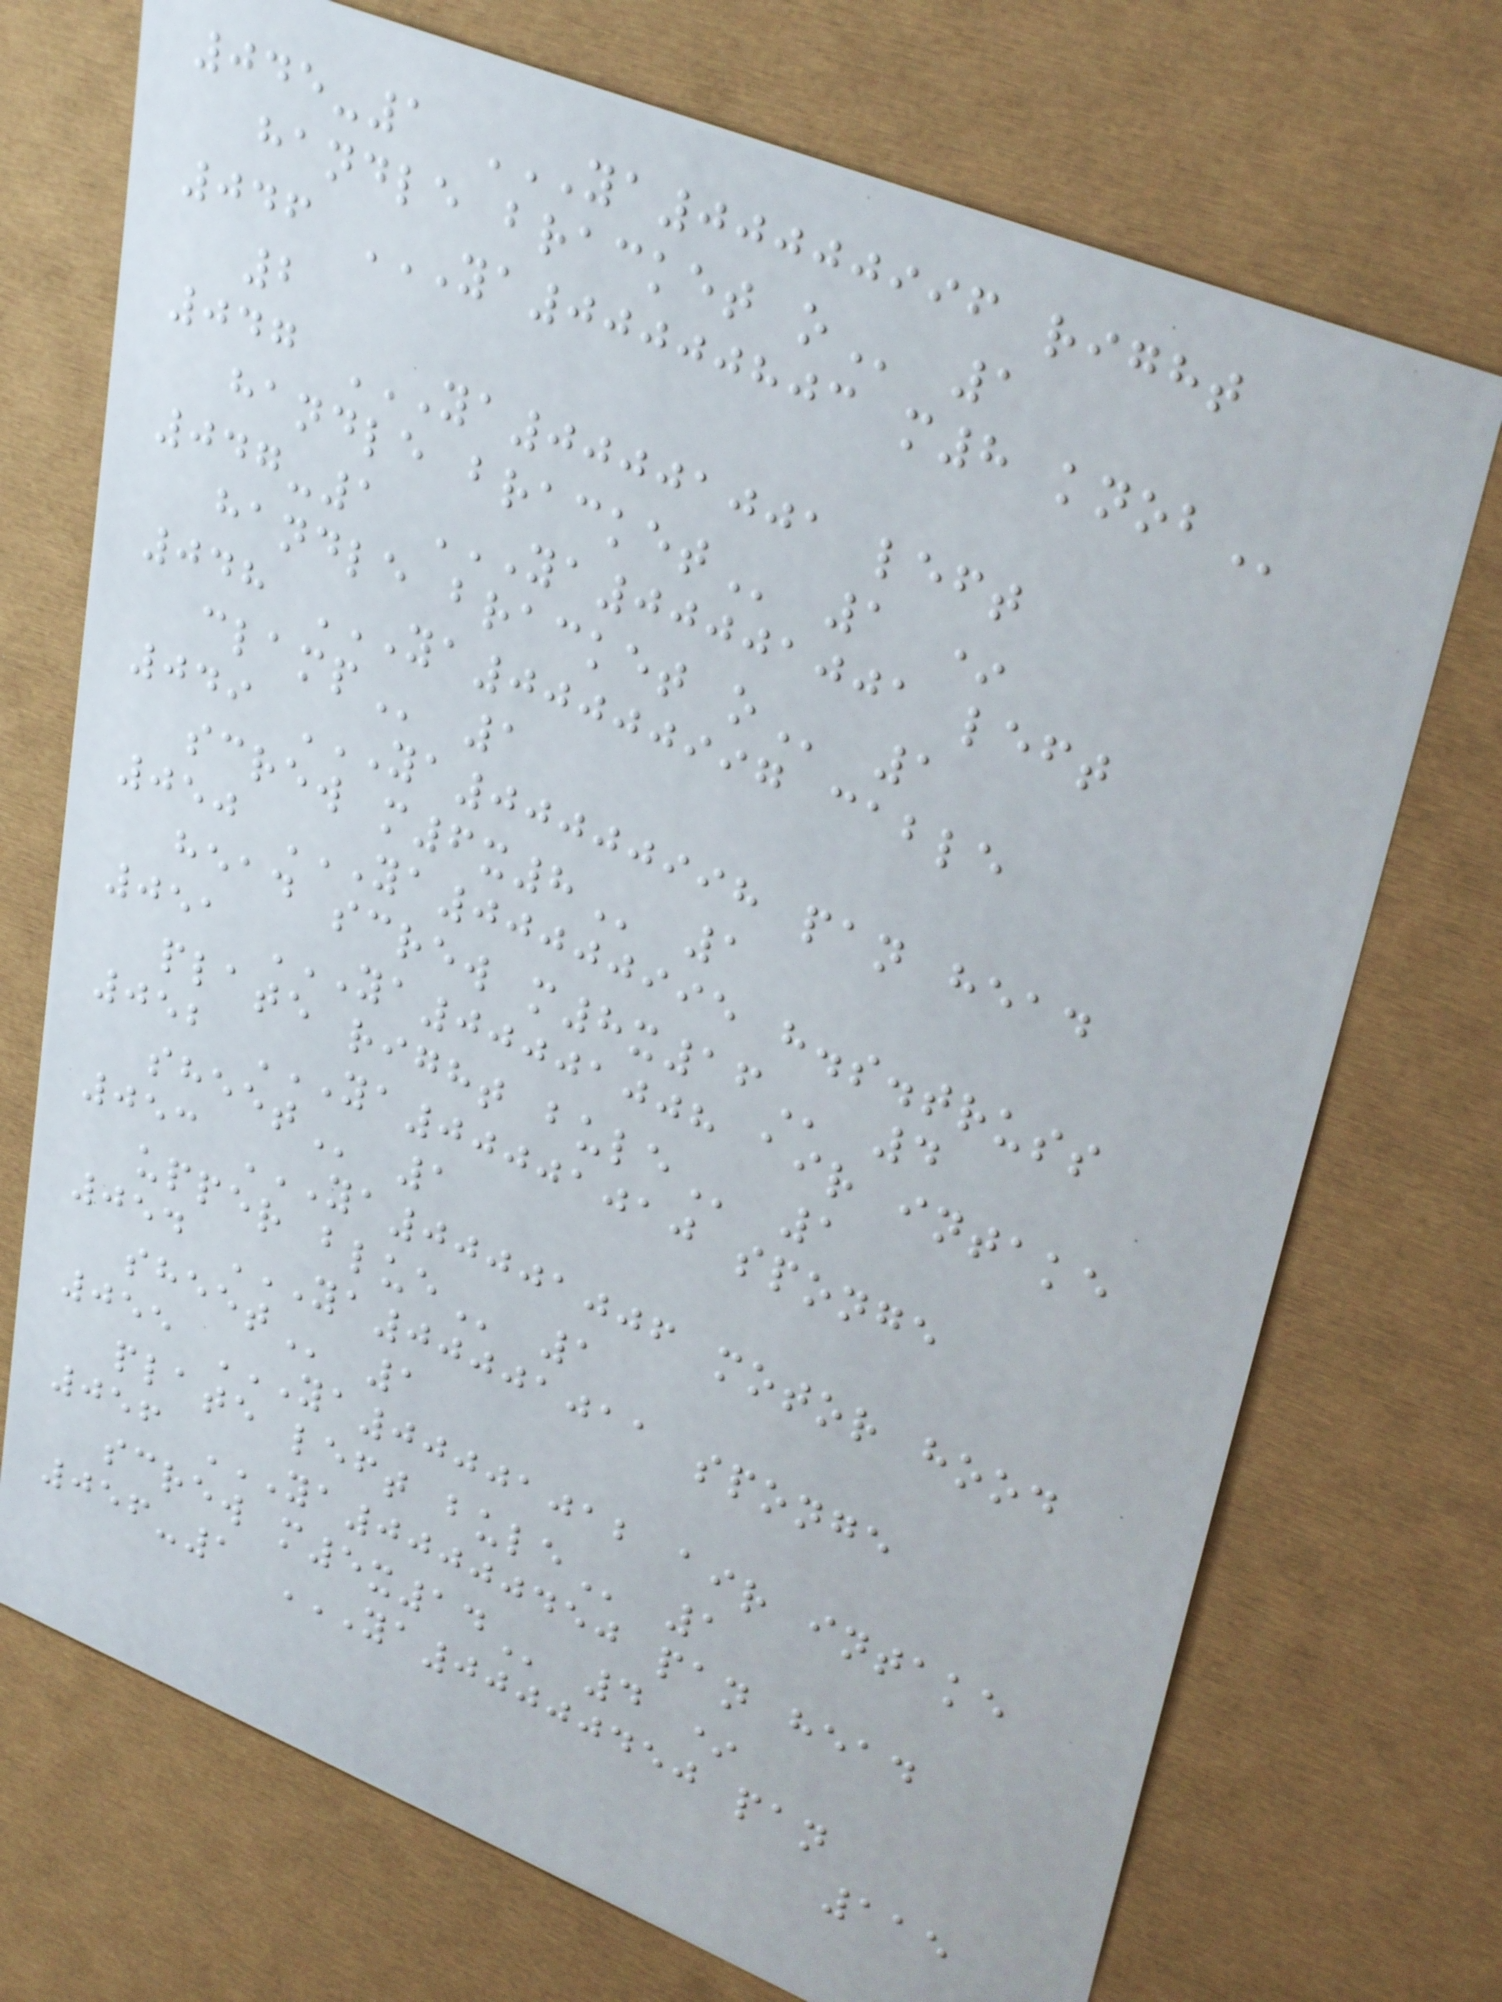045-1 YA00000996 RIGHT
HANDLE BRACKET O 1
046 YA00000803 M8 KNOB
2
047 YA00001001 LEFT
HANDLE BRACKET 1 *
047-1 YA00001001 LEFT
HANDLE BRACKET O 1
048 YA00000997 CABLE
CLAMP 1
049 YA00000998 PAN HEAD
SCREW M6X8 1
050 YA00000995 H.S.TRUSS
HEAD SCREW M8X16 4
051 YA00001008 AIR INTAKE
PLATE RIGHT BULE 1
052 YA00001010 SPONGE
SHEET 1
053 YA00001006 MOTOR HOOD
UPPER BLUE 1
054 YA00001011 SPONGE
SHEET 1
055 YA00001012 AIR INTAKE
PLATE LEFT BULE 1
056 YA00000450 PAN HEAD
SCREW M5X14 4 *
056-1 YA00000450 PAN
115
